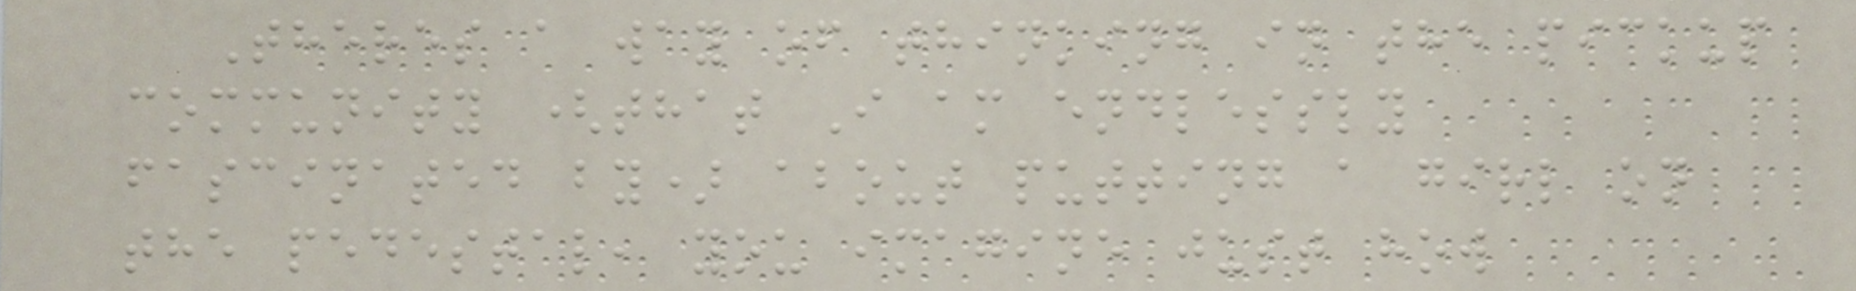Theres a way of thinking in the pickup
community (that I am endlessly
fascinated by) about putting a girl on
the pedestal, you imagine just how
